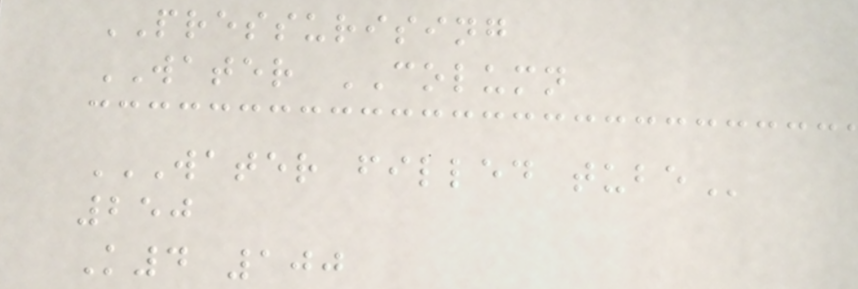PRESSURISING
WATER COLUMN
WATER FILLED TUBE
250
K4 100
